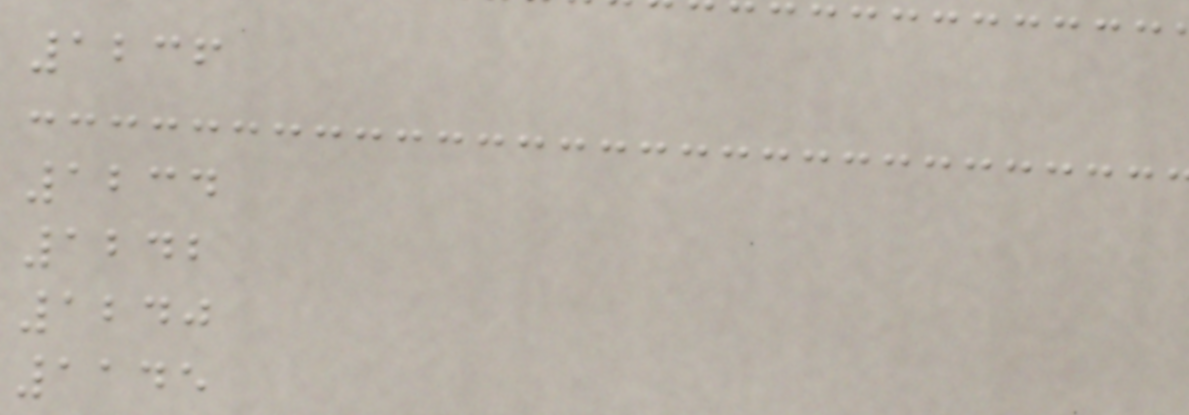1236
1234
1242
1240
1145
